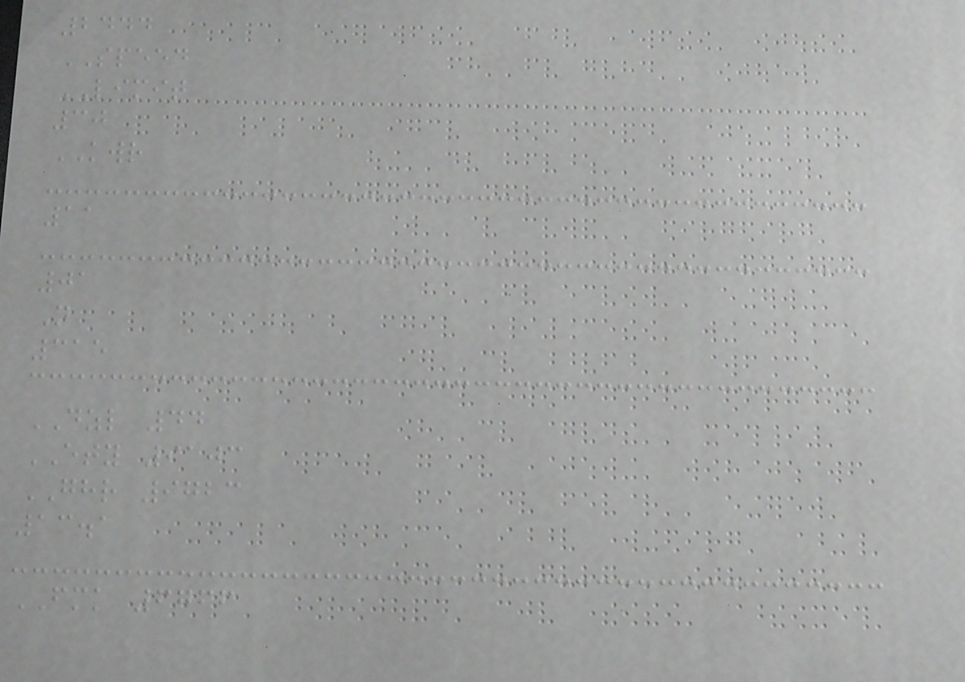2444
SPEED
LIMIT
30
KWR
11
01
N
315
DZL 44
ETY 9103
GHR 9723
13.1
FMK 6766
